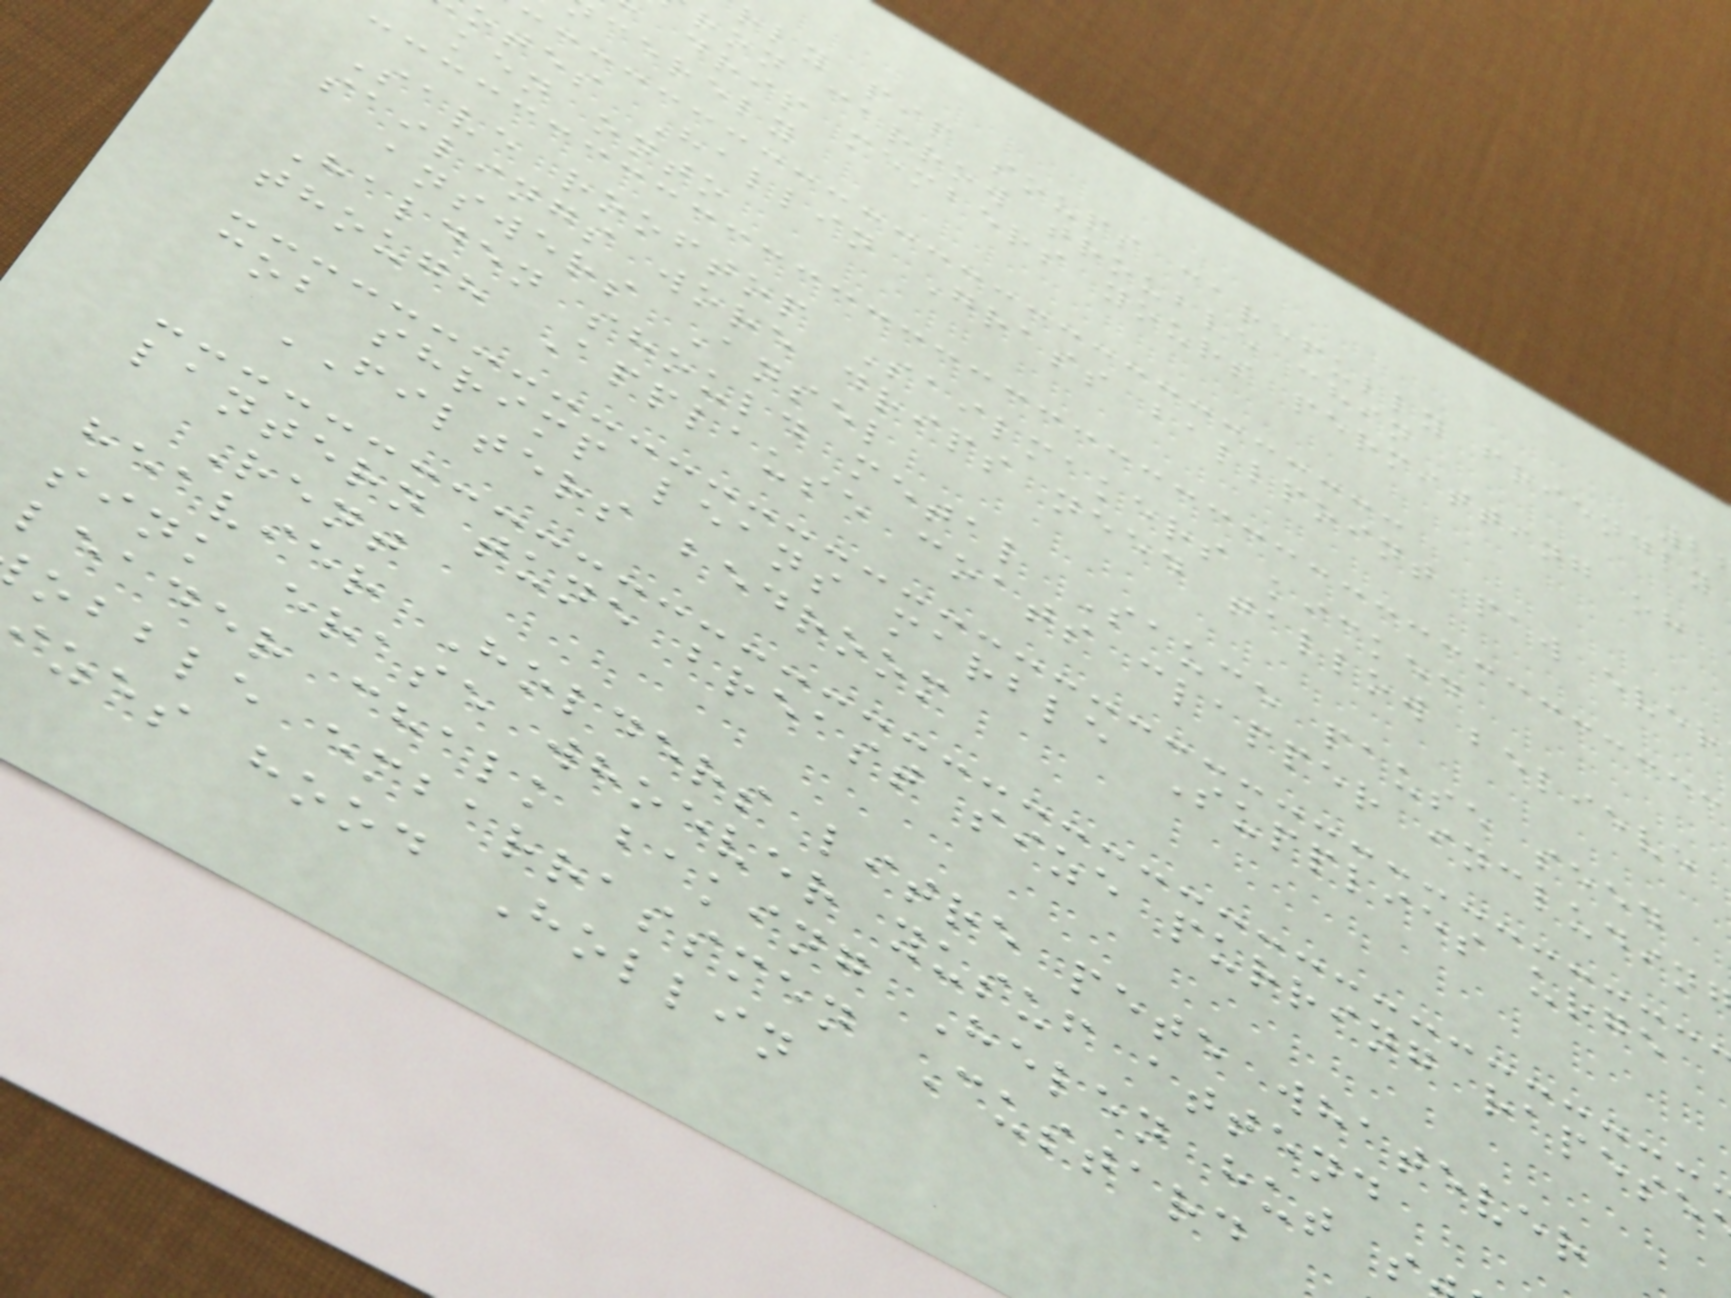rly pip soups carefully friendly
ron carrow trouble chin
drip members yours permitting oh
cerely
otes Hallin Grass ballpoint paw ever
ken onto
Save rooftop Sailmakers kicked
sailings wore drips need tallow believe
answers Ansel
Halden should metal Sauce pause seed
though Applause coats clapper includin
cob shrimp leans marble Supplies urge
FILTERS bedroom
lantern tune breast size purring rapese
Rent
heavier Holders litre pete whatever
sink erase whoever yusuf attend
leader chalk baking Helen hut s
obble embarrassmen Custard
zes hood Hollin
